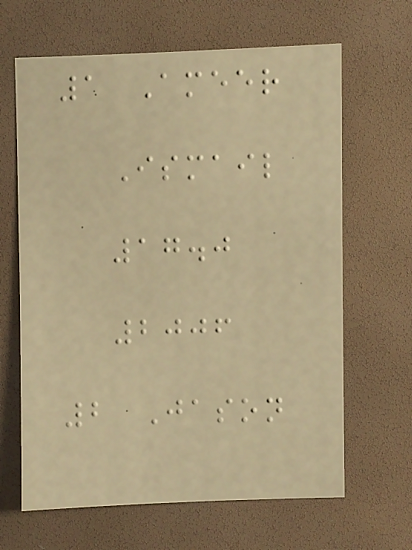1 Ameer
Ismail
17.0
2006
2 Jason
